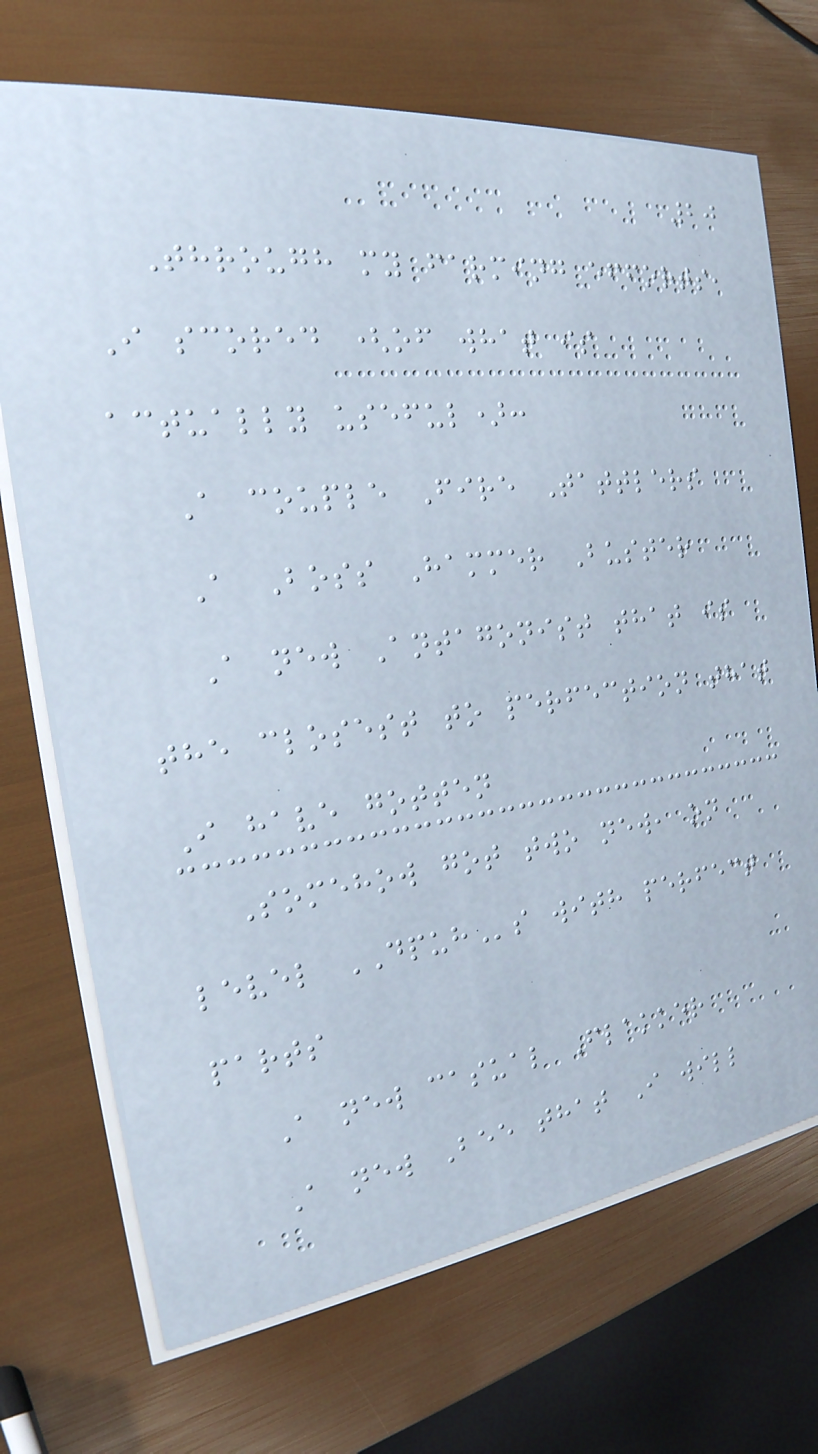20
Through my farming efforts,
I scored (of what is
actually useful):
A couple Fire Tattlers
A Boss Hammer Buster
A new Antagonist that is
the closest to perfection that
I have gotten
Somehow got two new, on
level DPUHs with perfect
parts
A new casual Flakker
A new Bee that I will
